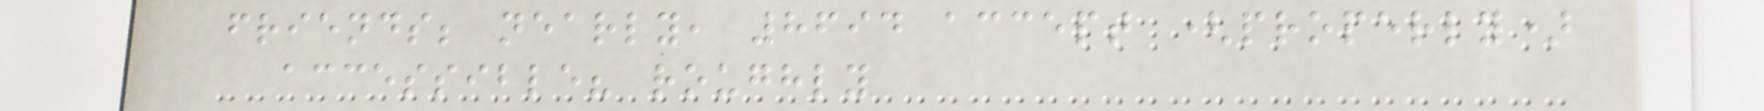friends; nearly, 8694 accept (properly)
accessible? roughly
